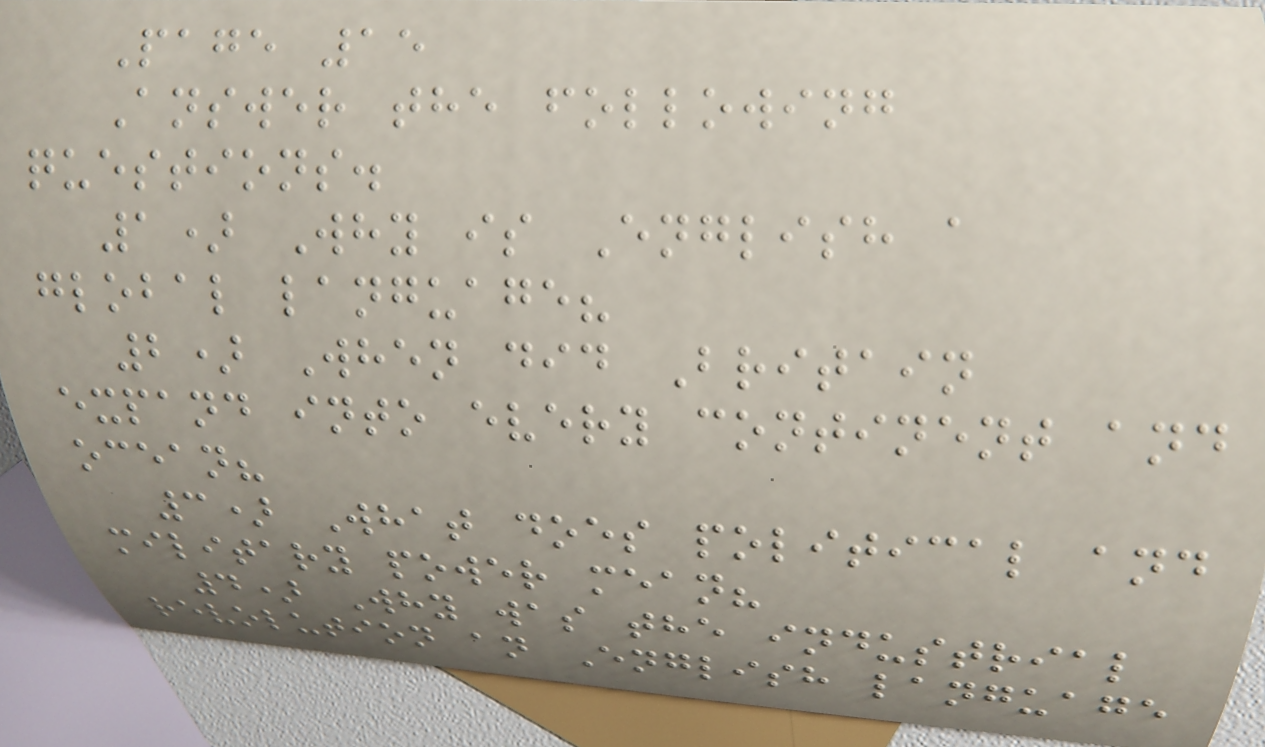Page 15
Answer the following
questions.
1) Why is English a
global language?
2) When did Britain
expand into every continent and
ocean?
3) What does political and
military power mean?
4) Why was the industrial
revolution an English language
